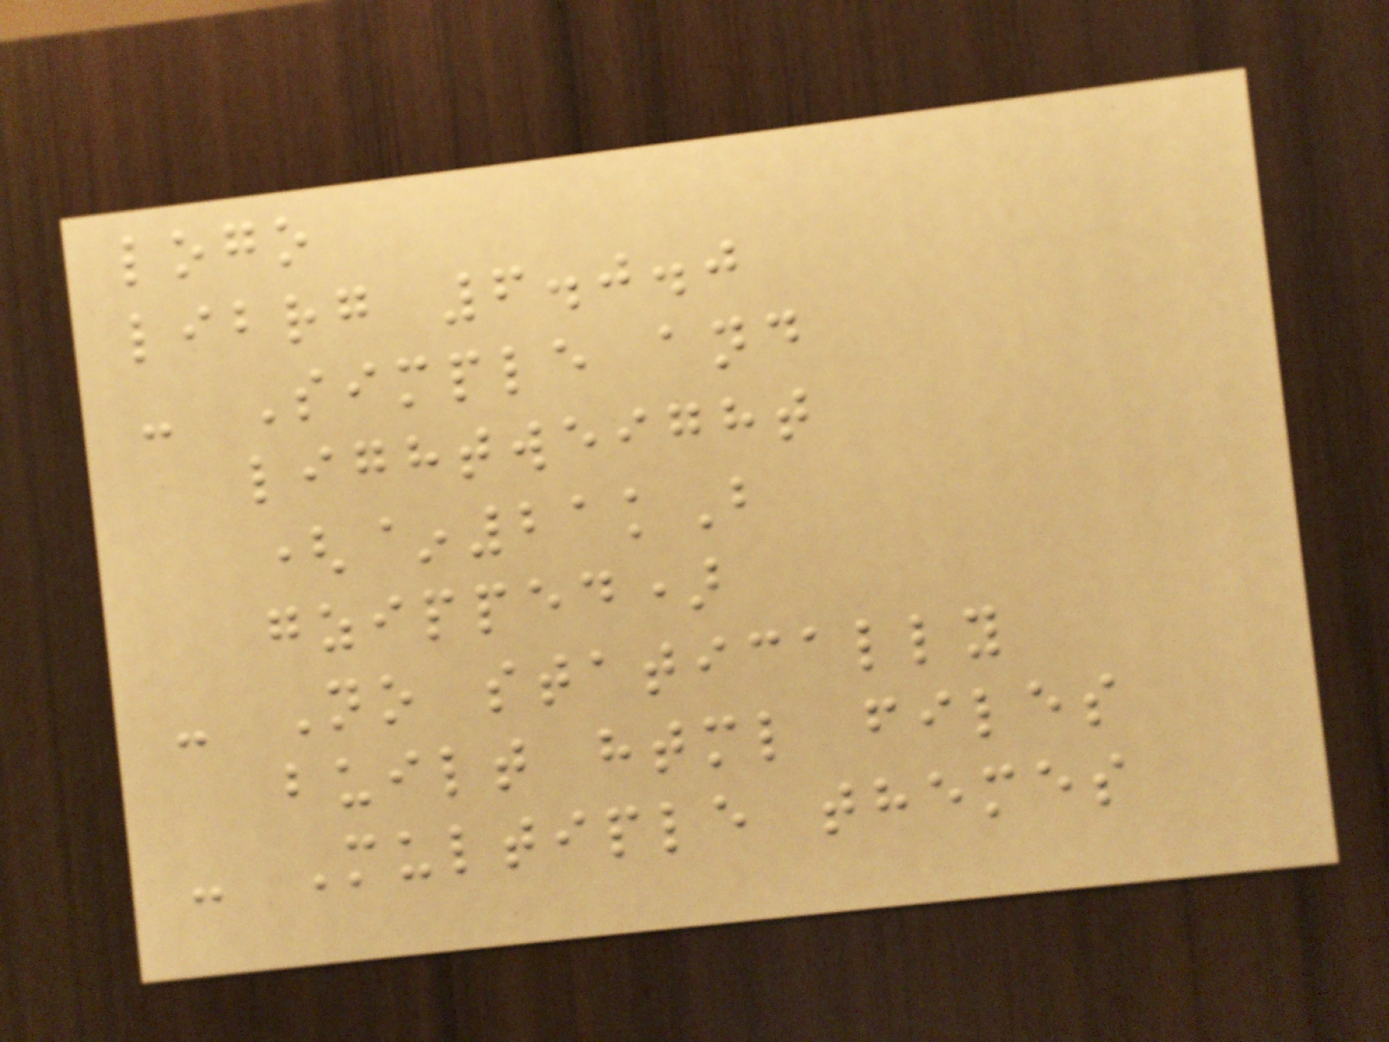logo
librg 6.0.0
- Simple and
lightweight
(~21kB
gzipped)
- No statically
built html files
- Multiple themes
